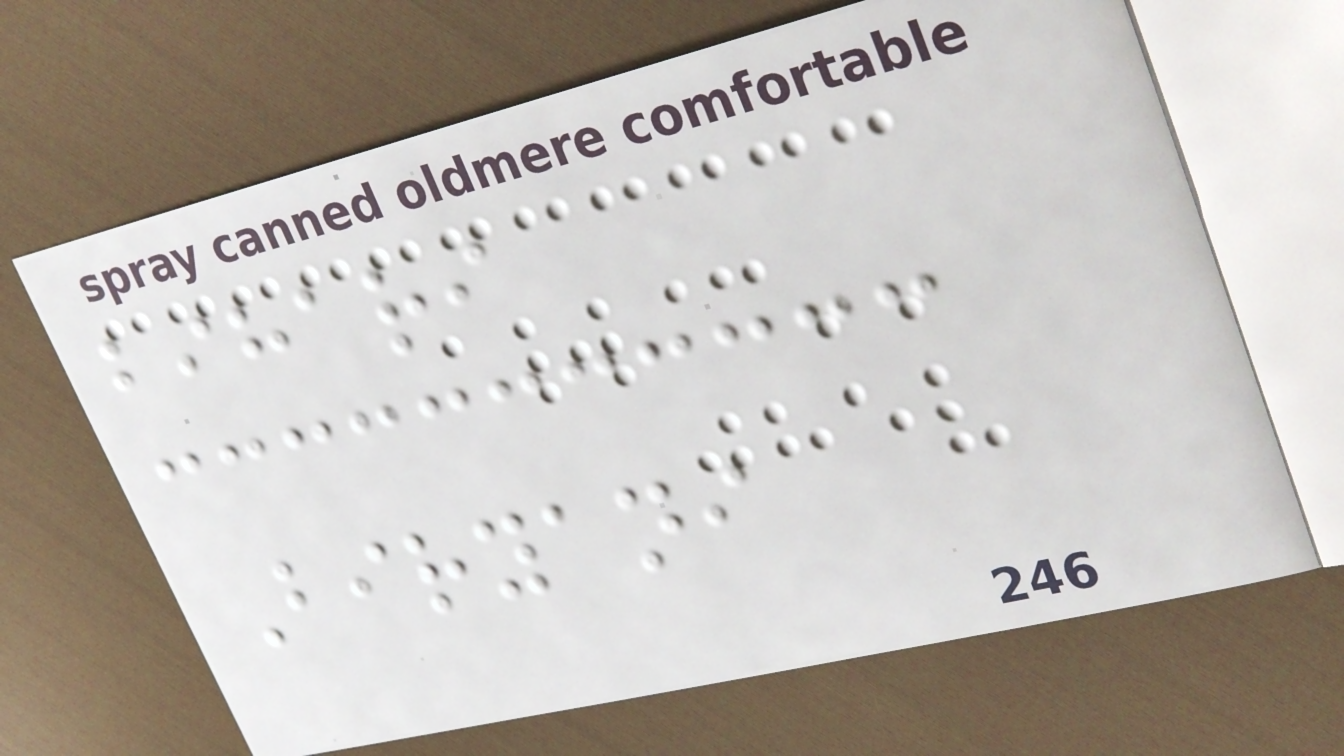bihari
Biryani
